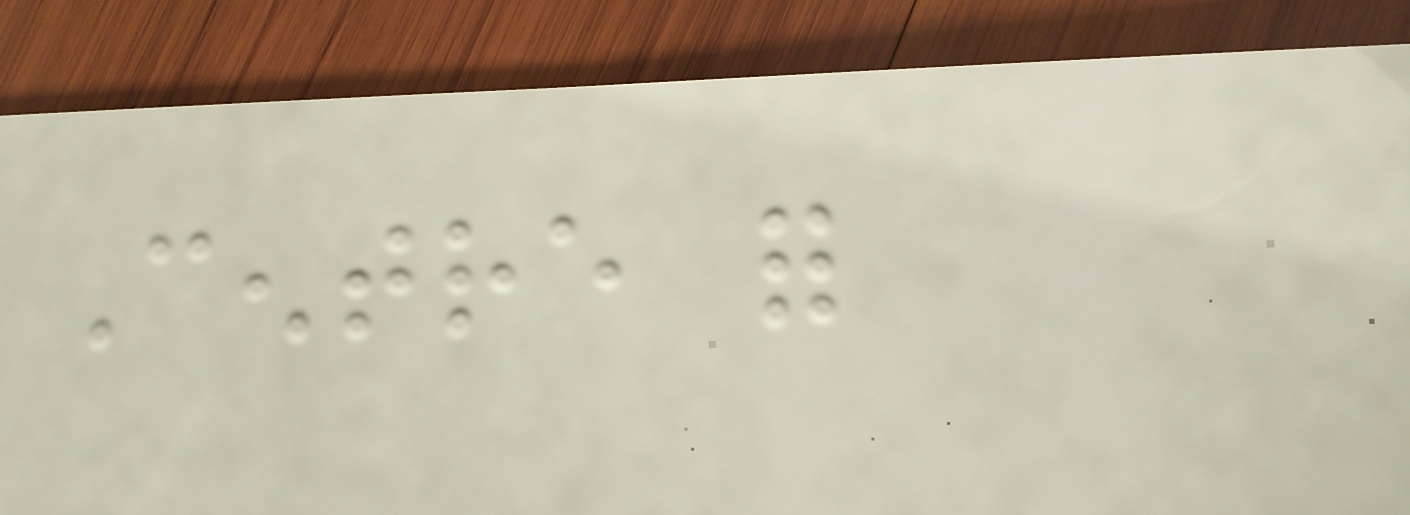Centre for
